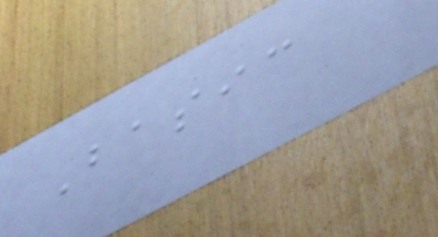Basic
